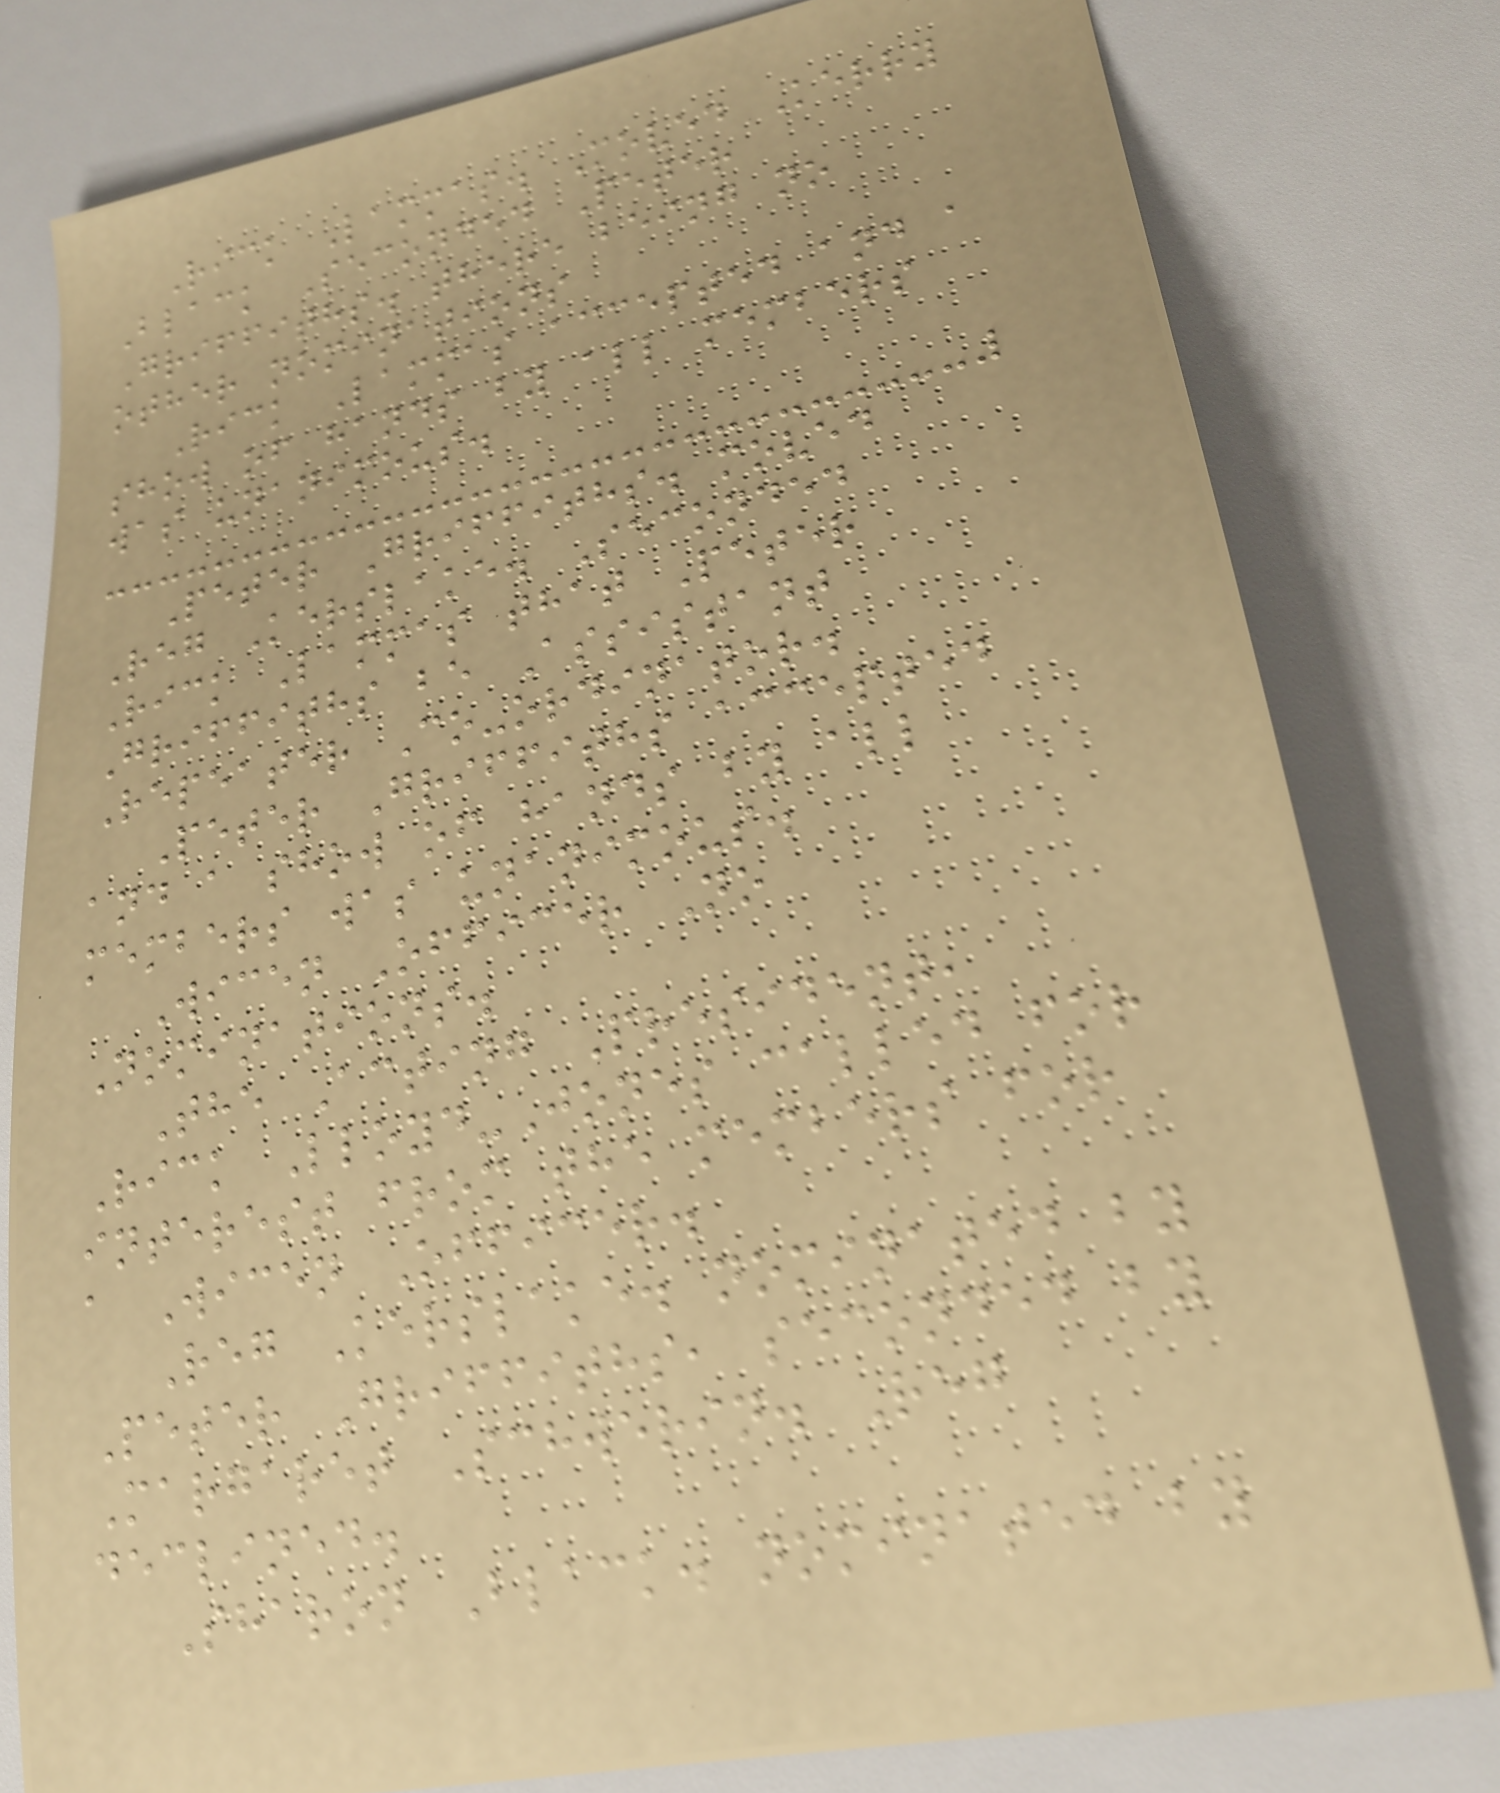Rick Lammas. Moved Kerry
Black Seconded Peter
Griffiths. there being no
other nominations
Rick Lammas accepted and a
show of hands by all members
was unanimous.
Peter Griffiths. moved
Reg Kerslake. Seconded
Rick Lammas that Peter
Griffiths be Assistant
Repeater Co-ordinator.
Peter Griffiths accepted
and a show of hands by all
members was unanimous.
Wicen Officer No
Nominations.
The Acting President,
Rick Lloyd-Jones called for
interest from the members for
a Wicen Officer.
Reg Kerslake. nominated by
Peter Griffiths, seconded by
Margaret Schwerin. Reg
declined.
Sharon Black. nominated by
